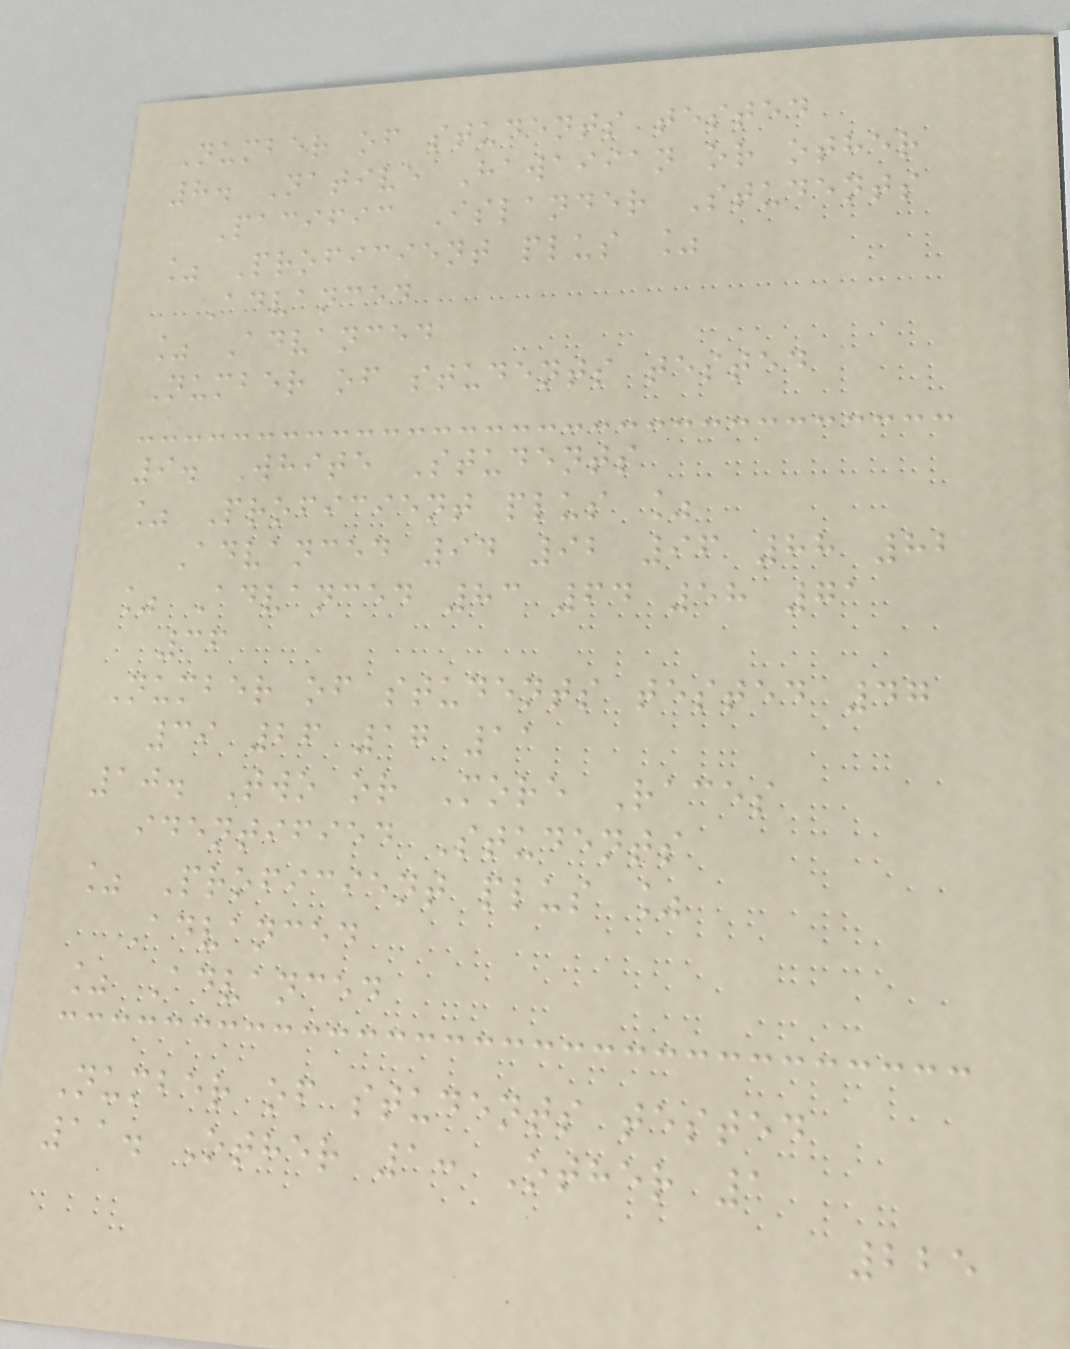Number of students tested
8. Native Hawaiian or other
Pacific Islander Students
% Proficient plus %
Advanced
% Advanced
Number of students tested
9. White Students
% Proficient plus %
Advanced 94 92 96 88 82
% Advanced 83 64 58 71
36
Number of students tested 47
39 26 17 11
10. Two or More Races
identified Students
% Proficient plus %
Advanced
% Advanced
Number of students tested
11. Other 1: Other 1
225
